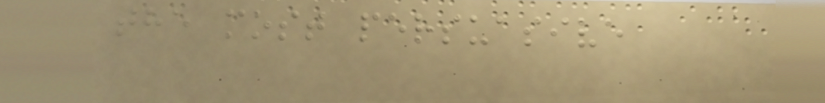the most persuasive
